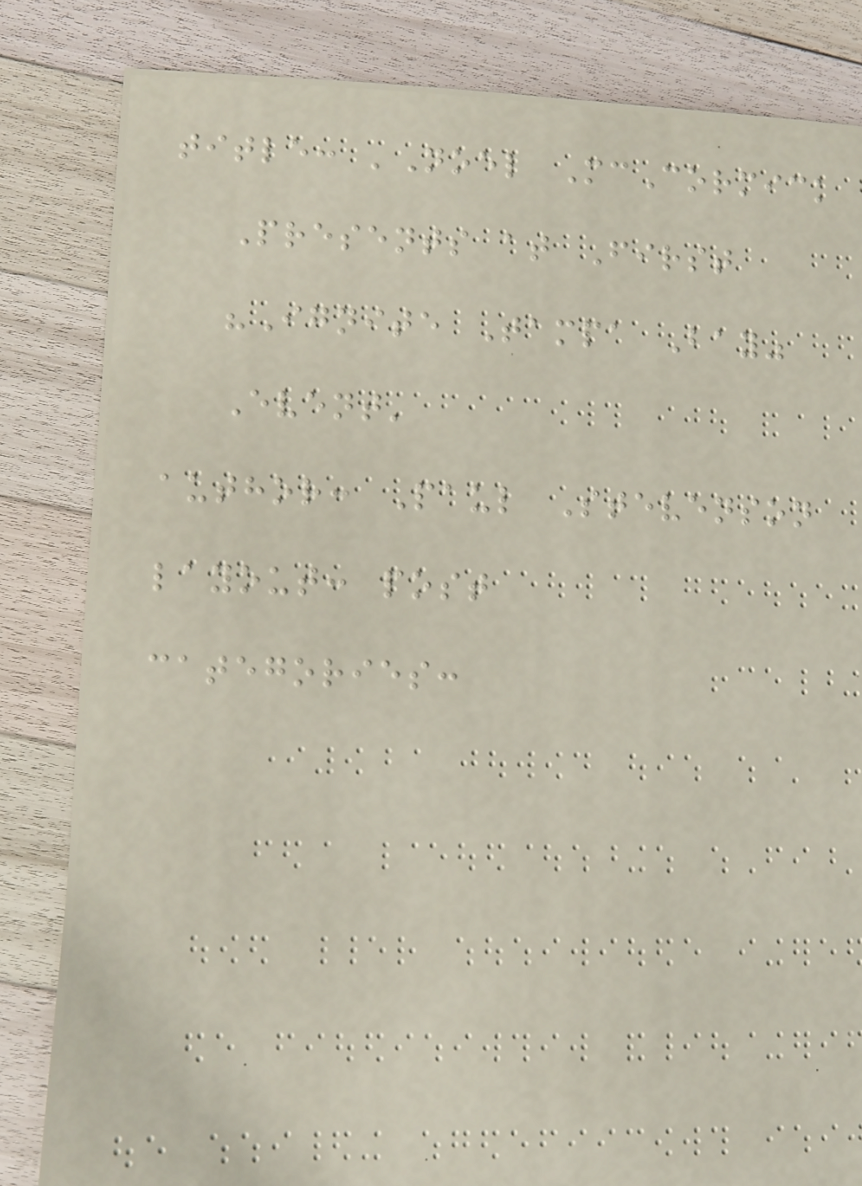title: 'Noel McCormick
Presents at First
"Ignite Tampa Bay"
Event'
author: Paul Stevenson
layout: post
categories:
